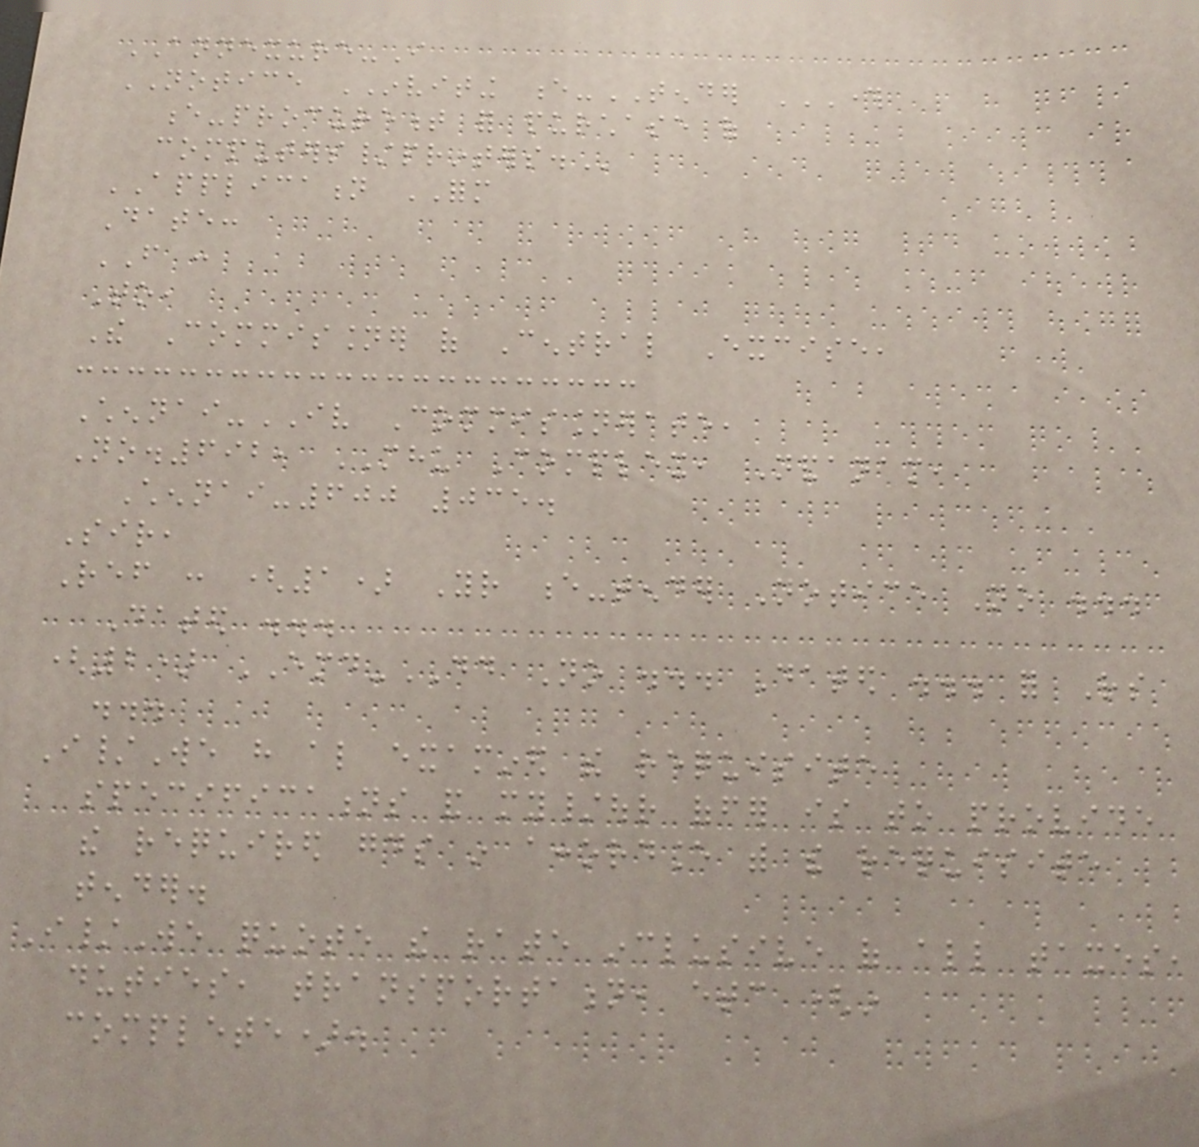ANNEXURE-I
NOTICE INVITING e-TENDER THROUGH
E-PROCUREMENT FOR PURCHASE OF
COMPUTERS/PRINTERS.
APPLICATION FORM
Date:
FROM :
To,
The Commissioner of Central Excise,
Chennai-IV Commissionerate,
No.692, MHU Complex, Nandanam,
Chennai-600 035.
Sir,
Ref : (1) Your e-tender Notice No ...
Dated ...
(2) EMD-DD No ... Dated ... for Rs
...
I/We have also examined the requisite
specifications and my/our offer is to provide
the required goods in accordance with the requisite
tender.
I/We quote the rate inclusive of all taxes,
duties, transportation, etc (in
complete).
